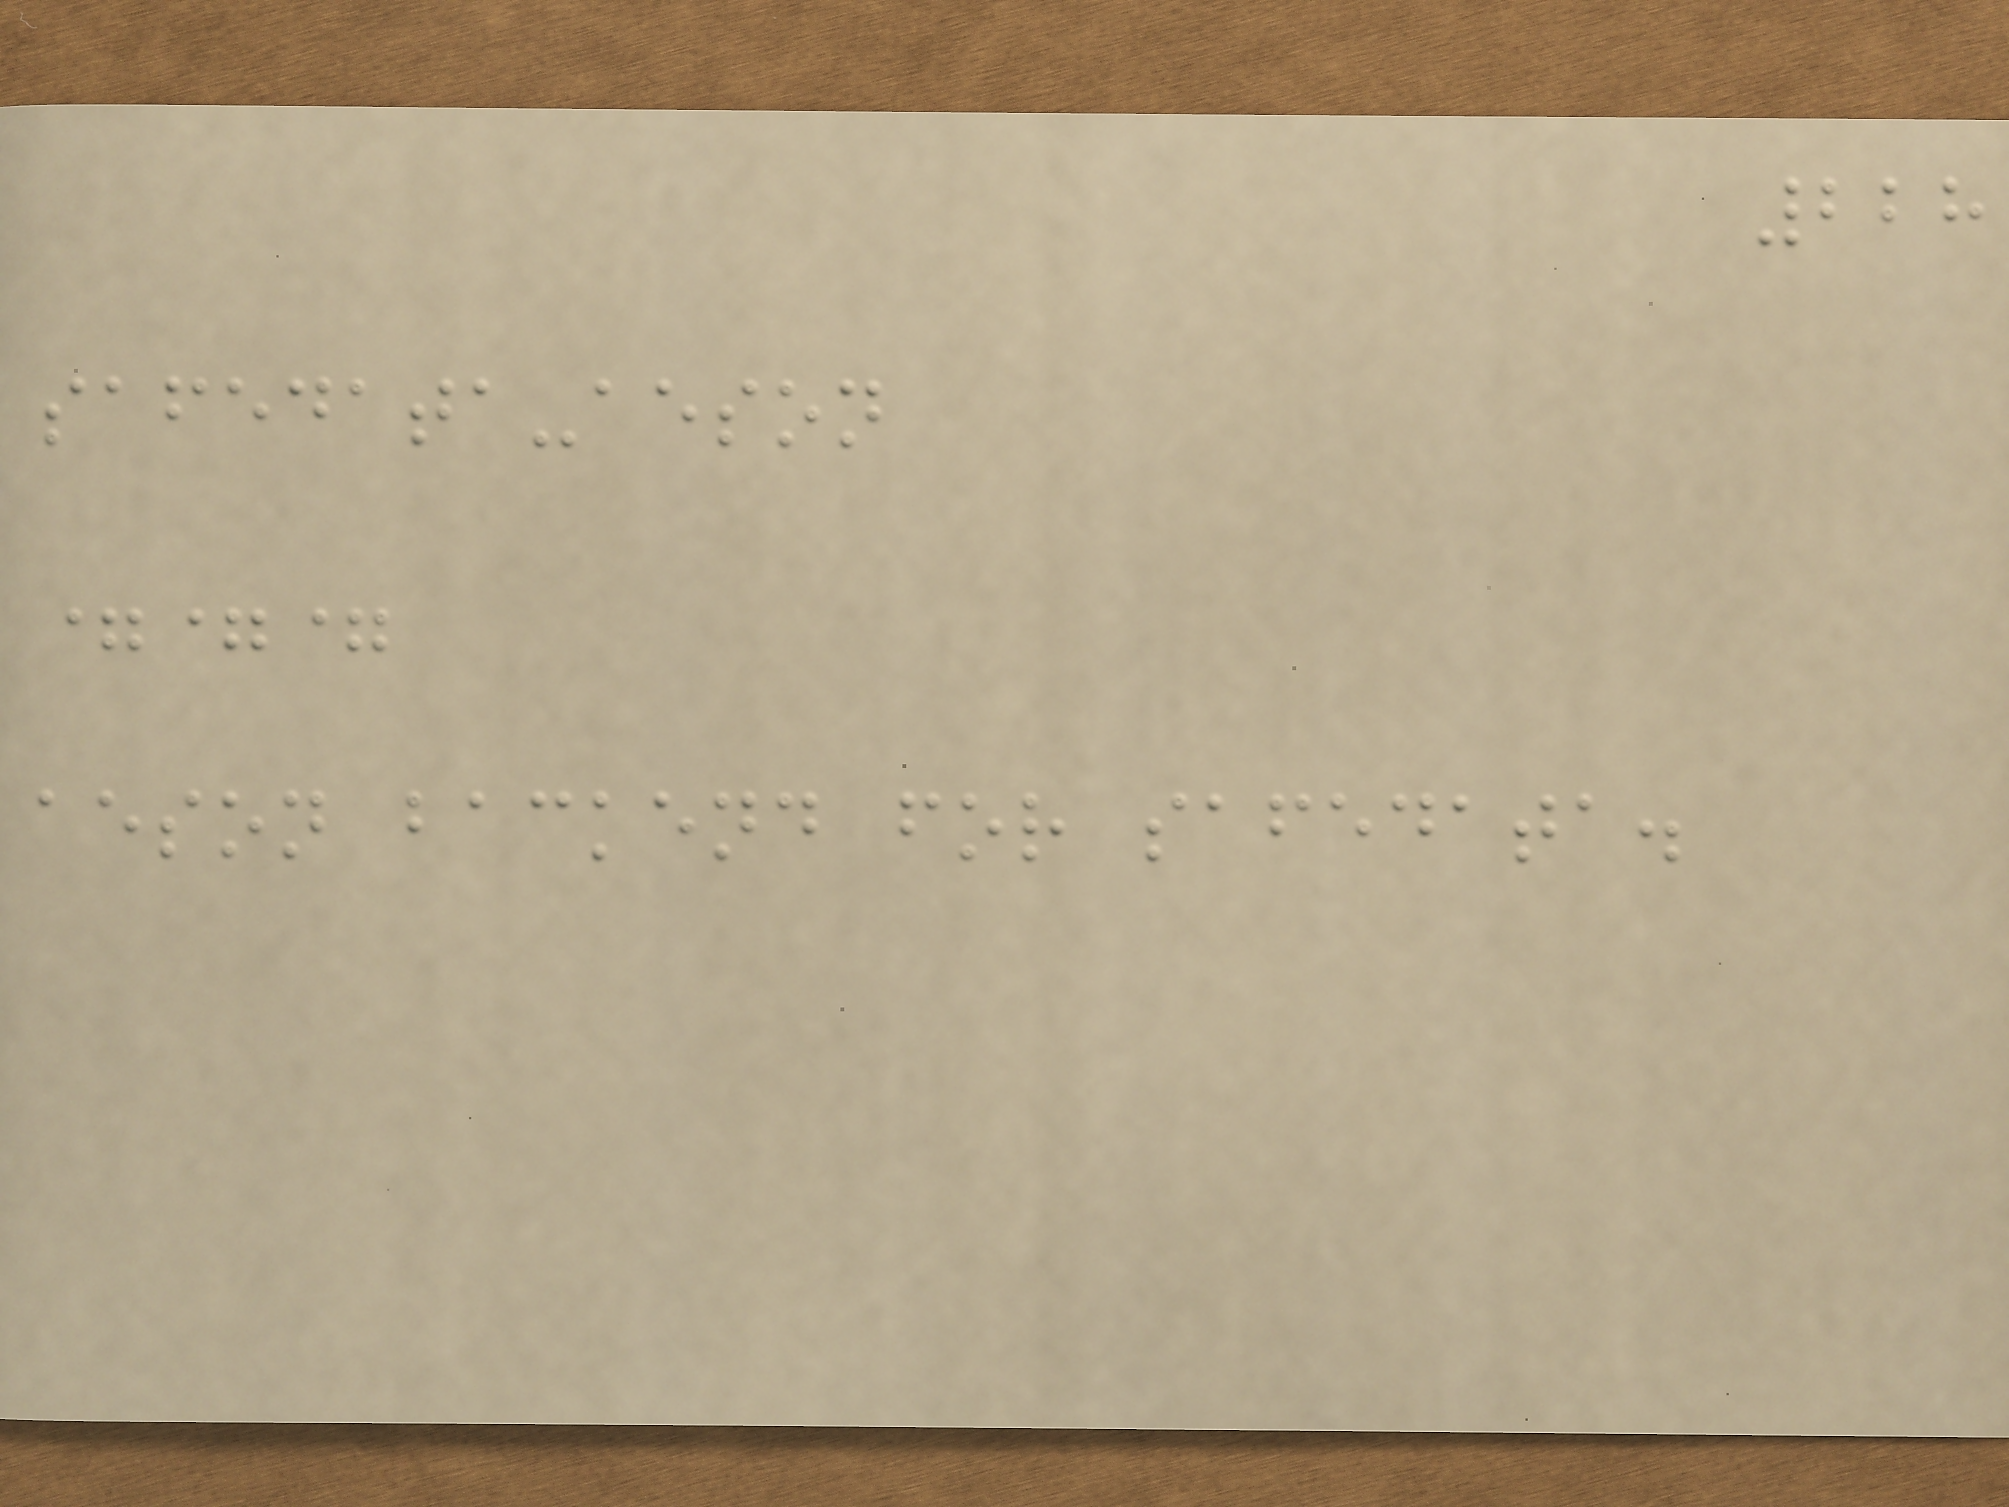228
safedata-aeson
===
aeson backend for safedata.
